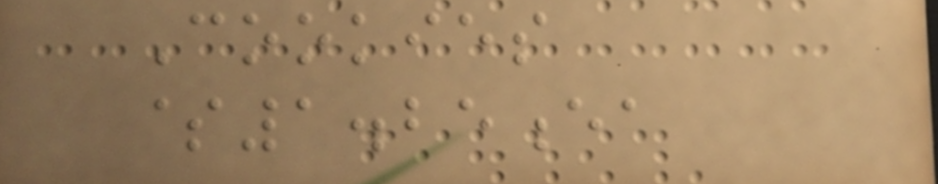Cookies
$1.25ea
